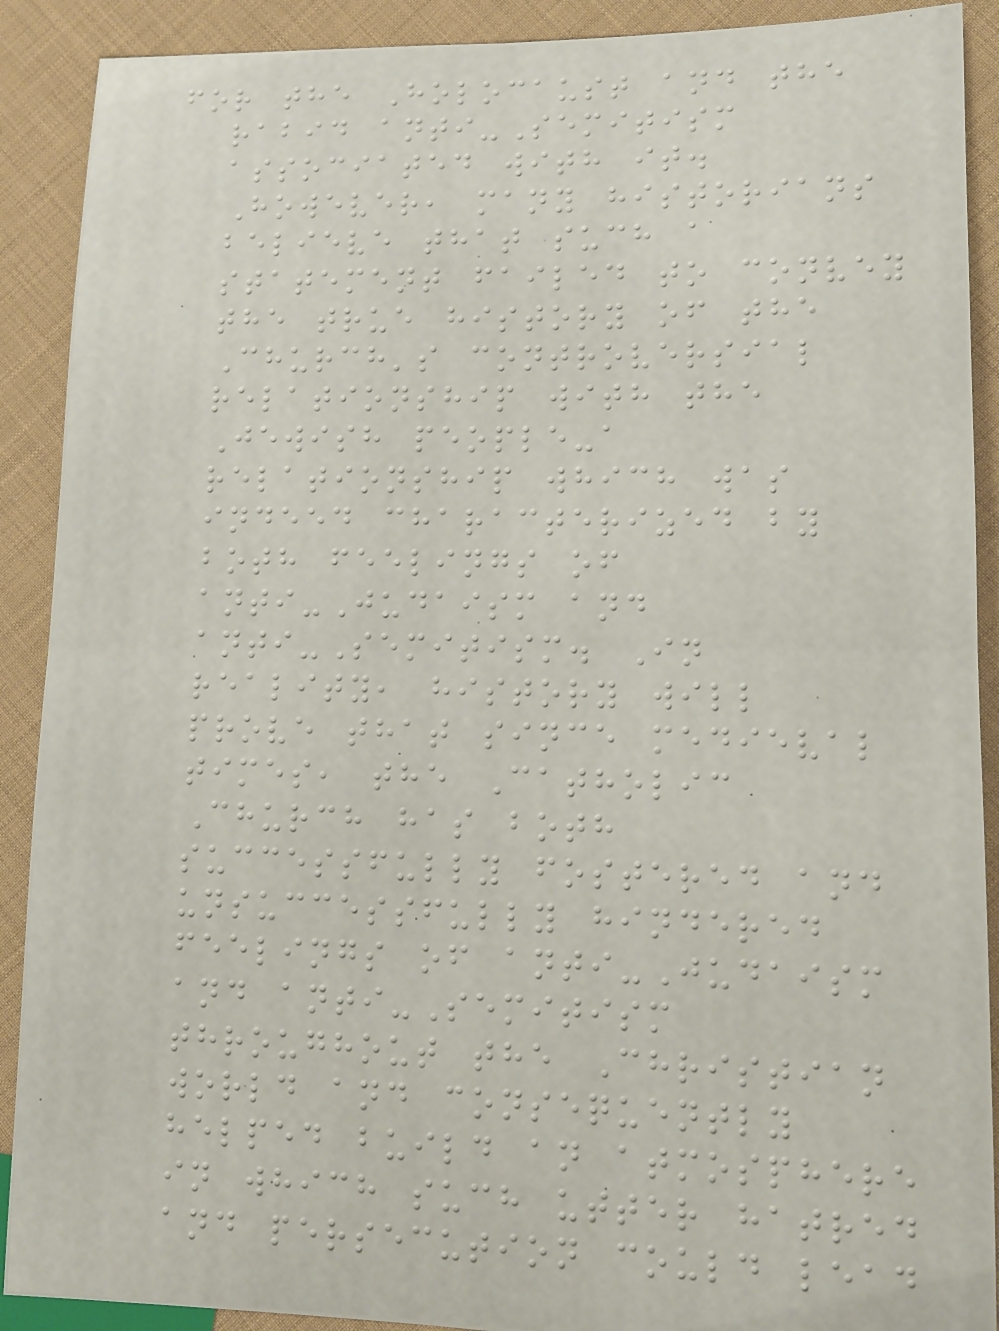for the Holocaust and the
rabid anti-Semitism
associated with it.
However, many historians
believe that such a
statement failed to convey
the true history of the
Church's controversial
relationship with the
Jewish people-a
relationship which was
indeed characterized by
both feelings of
anti-Judaism and
anti-Semitism. In
reality, history will
prove that since medieval
times, the Catholic
Church has both
successfully fostered and
unsuccessfully hindered
feelings of anti-Judaism
and anti-Semitism
throughout the Christian
world and consequently
helped build an atmosphere
in which such utter hatred
and persecution could lead
